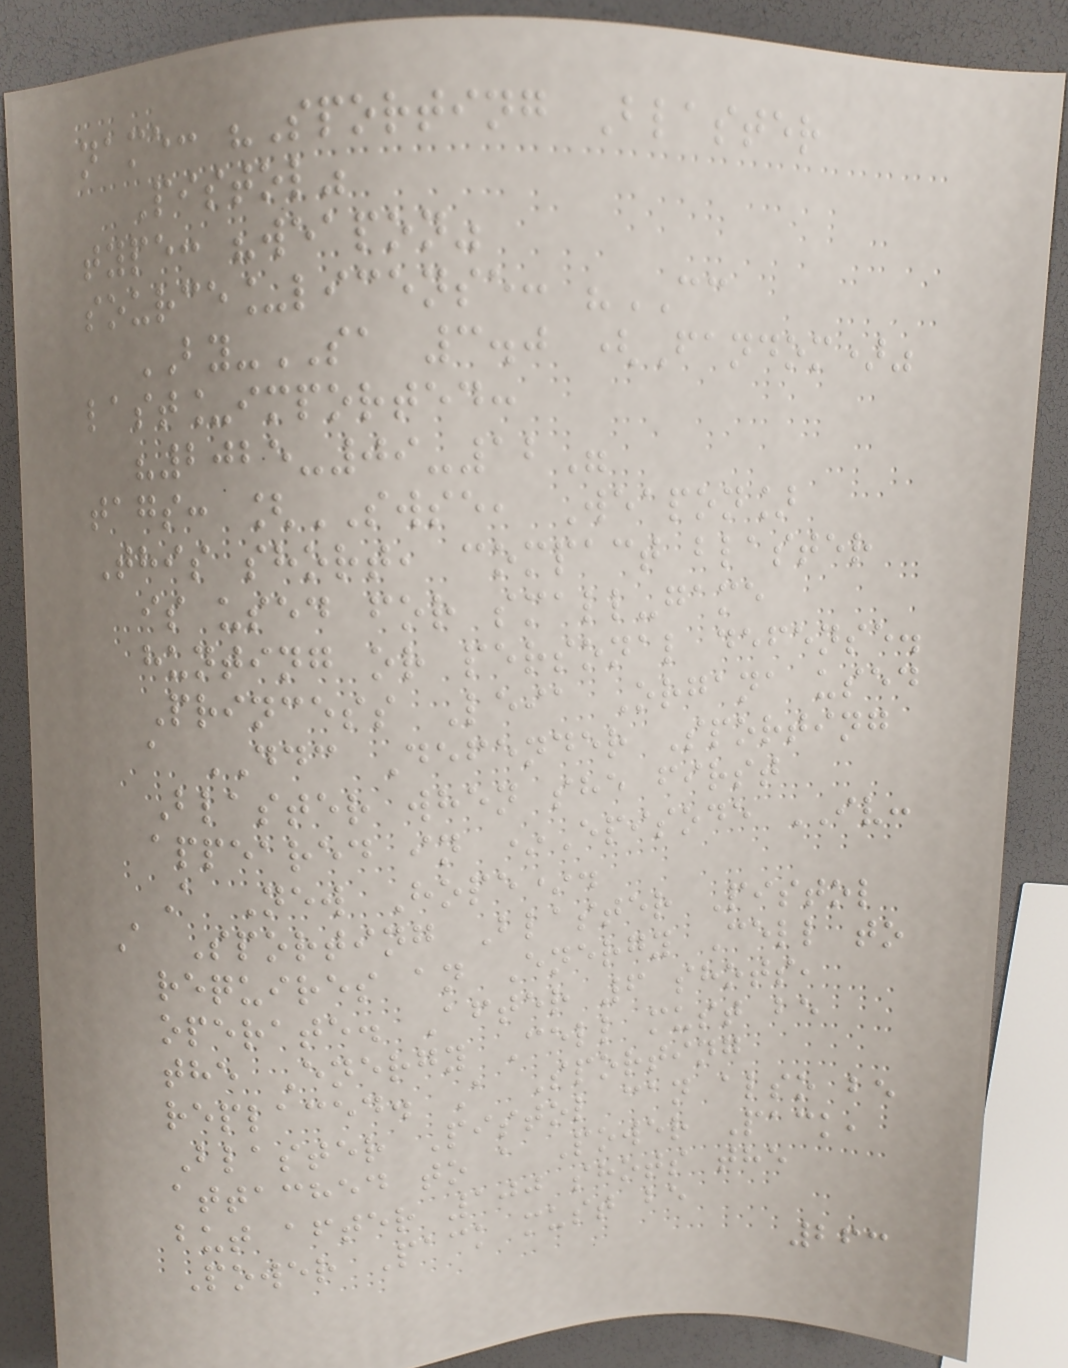name: "Sporting Blaster
Pistol"
type: "weapon"
source_license: "CC
BY-SA 3.0 (Fandom)"
last_imported:
"2025-09-12"
tags: [SWSE, Weapon]
This short, compact blaster
is used for small-game
hunting or personal defense.
Princess Leia Organa used
a DDC Defender Sporting
Blaster when she first
appeared in *Episode IV:
A New Hope*.
A Sporting Blaster Pistol
requires an Energy Cell to
operate. After 6 shots,
the Energy Cell must be
replaced. A Sporting
Blaster Pistol can also be
attached to a Power Pack,
but after 100 shots the
Power Pack must be
263
